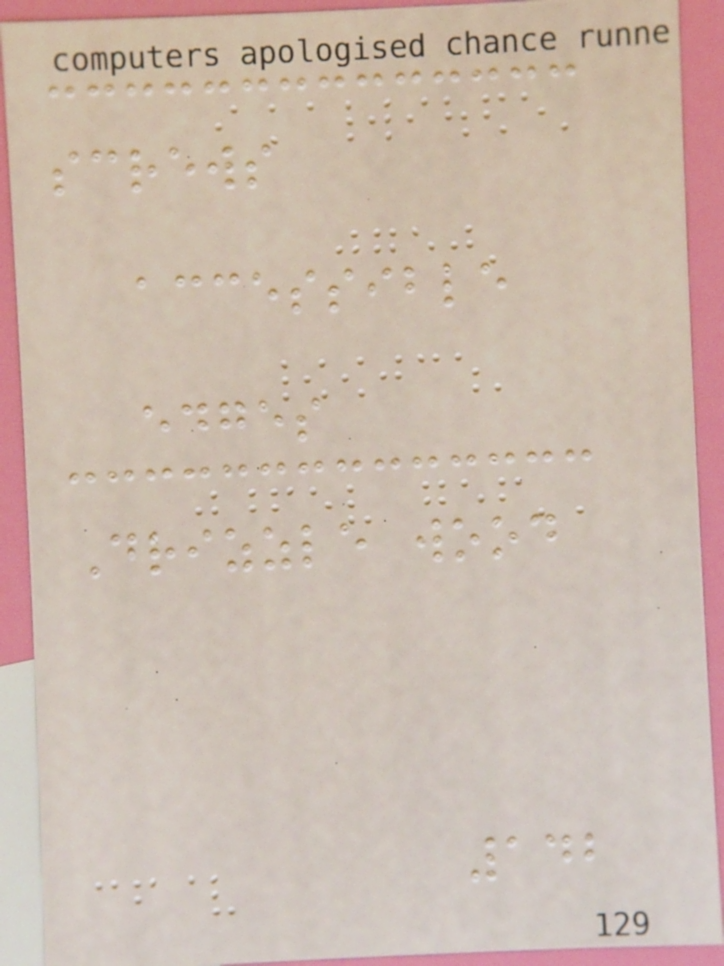screws
accessible
edges
Drizzle wood
142
